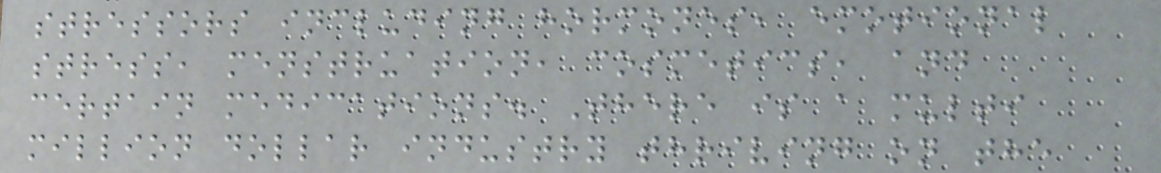stressors including hormones, emotional
stress, menstruation, cosmetics, and
certain medications. There is a multi
million dollar industry thriving on the
